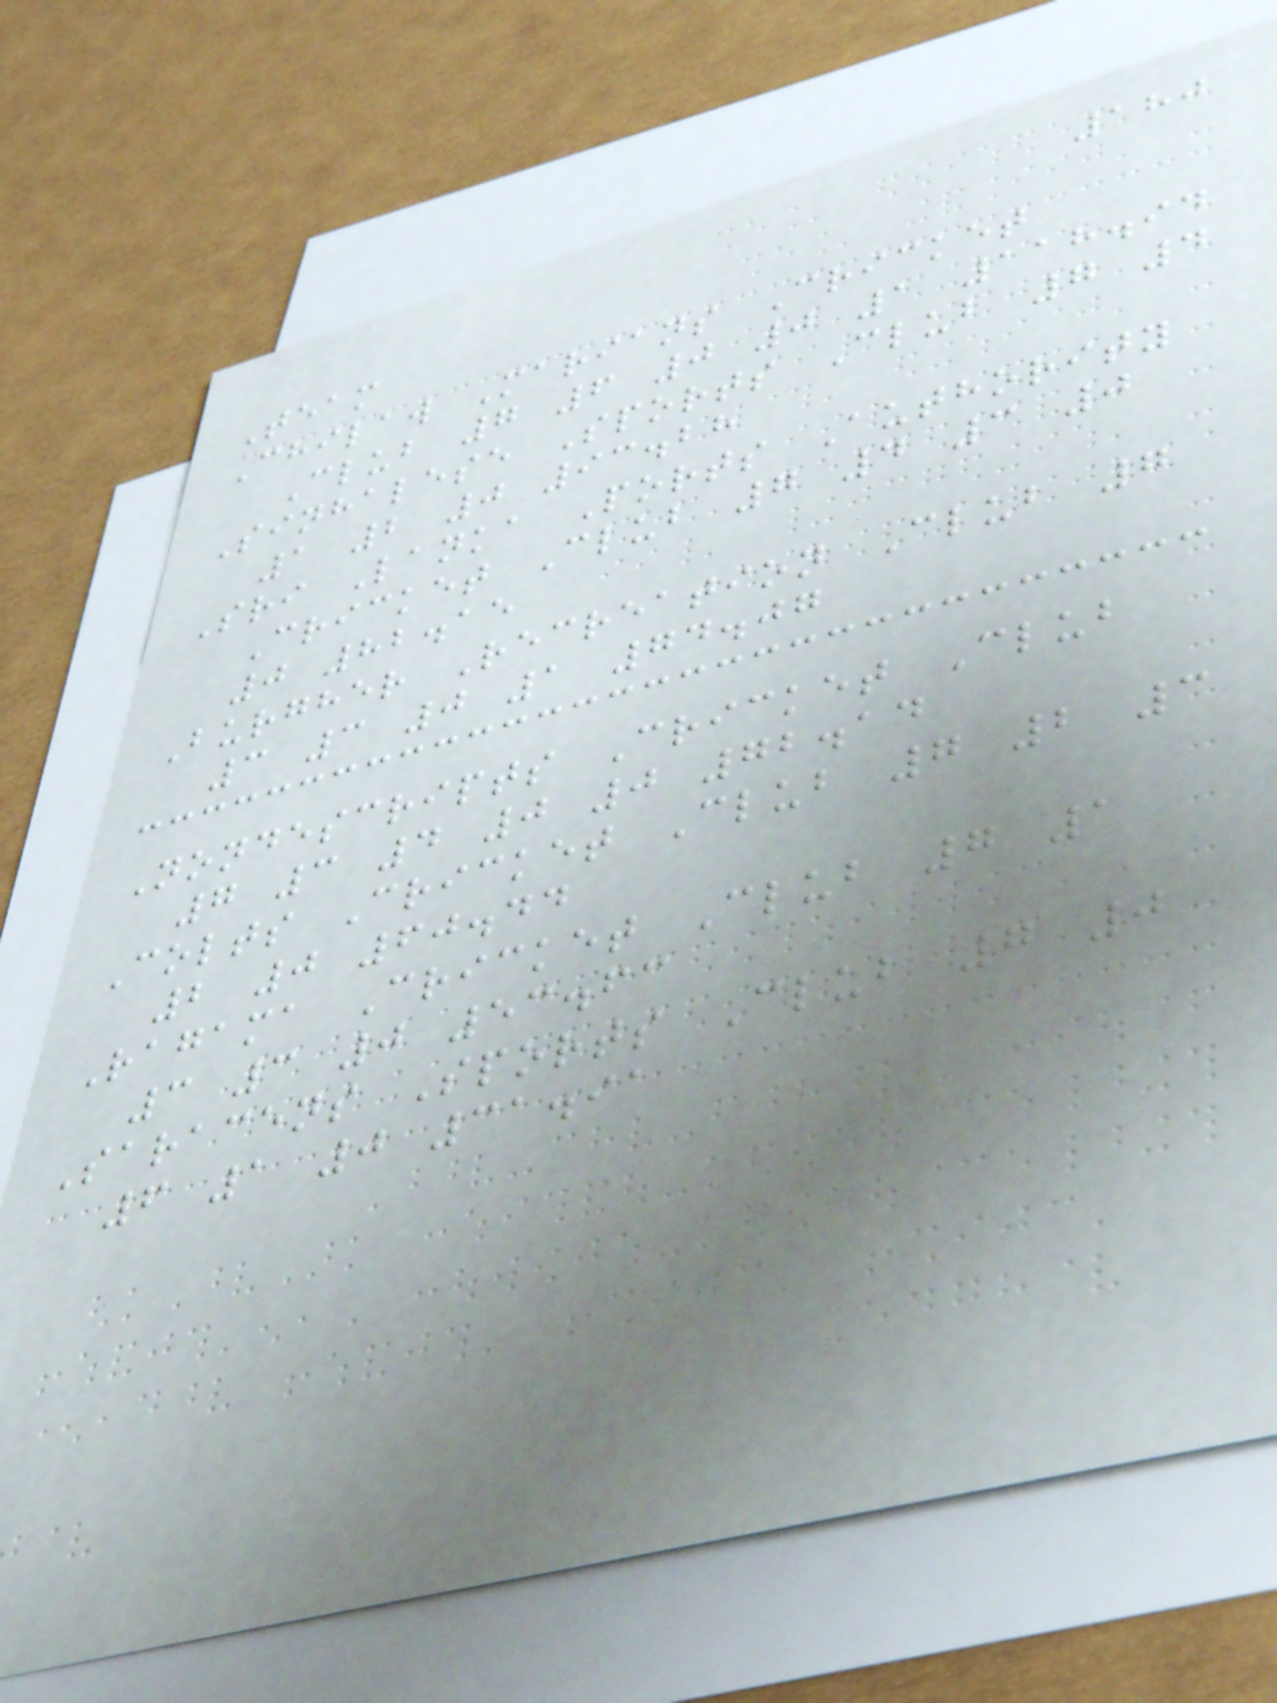180
Team
Chilaw Marians Cricket
Club 7 6 0 0 1 118.94
Sinhalese Sports Club 7 4
1 2 0 93.28
Sri Lanka Ports Authority
Cricket Club 7 4 3 0
0 82.15
Burgher Recreation Club 7
3 3 0 1 74.07
Nondescripts Cricket Club
7 3 4 0 0 72.14
Colts Cricket Club 7 2 3
2 0 60.44
Ragama Cricket Club 7 1
3 3 0 53.63
Saracens Sports Club 7 0
6 1 0 31.91
